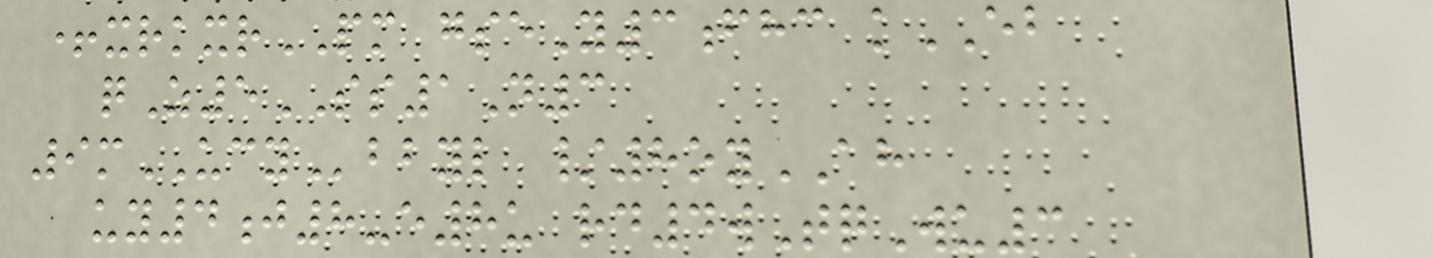+xrkxrPM gseY3fhc kEB
qZ5SS1N3
9mUCYbbyl /8oyAH
uy4j8-e8u rd4wTqWu3
